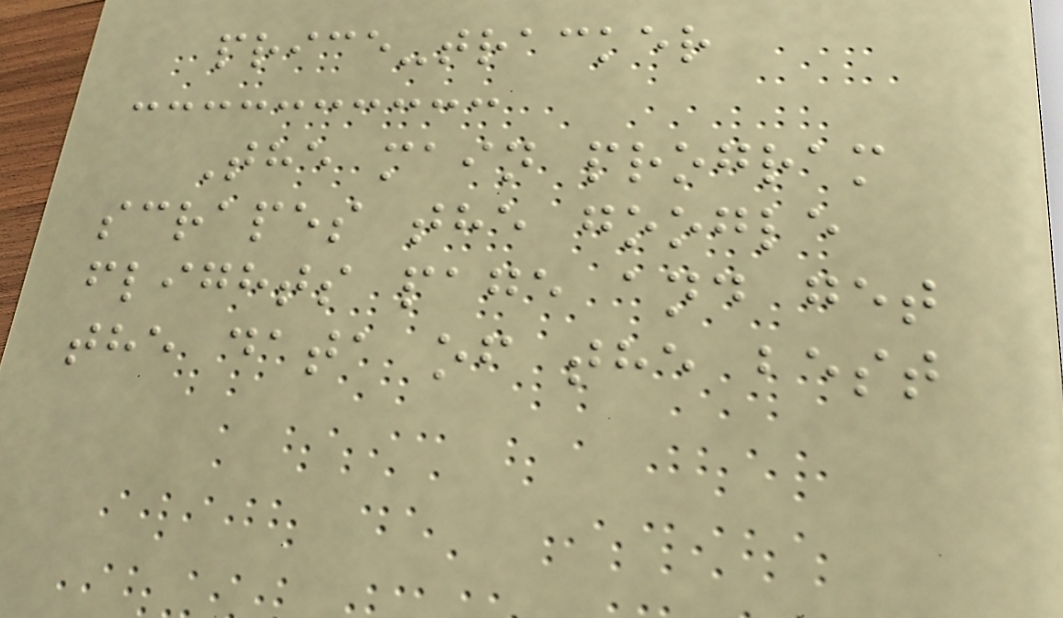price-tracker
The main program
scrapes the google
flights page and get
the data of the best
